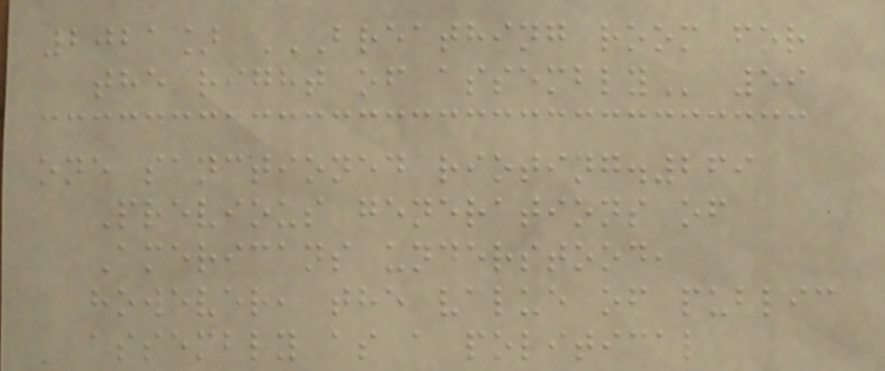2021] BREATHING ROOM FOR
THE RIGHT OF ASSEMBLY 59
one sanctioned rioting.269
Previous generations of
Americans understood,
however, the value of public
assembly as a political
